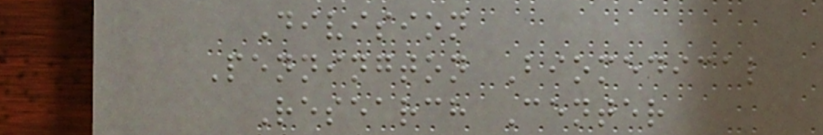Division
Pennington Biomedical
Research Center
